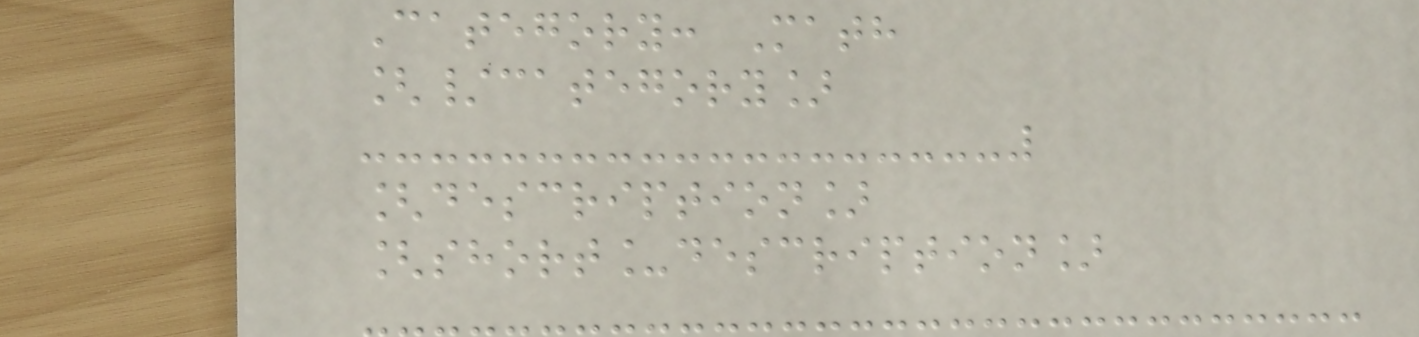Category: Math
[/category]
[description]
[short_description]
